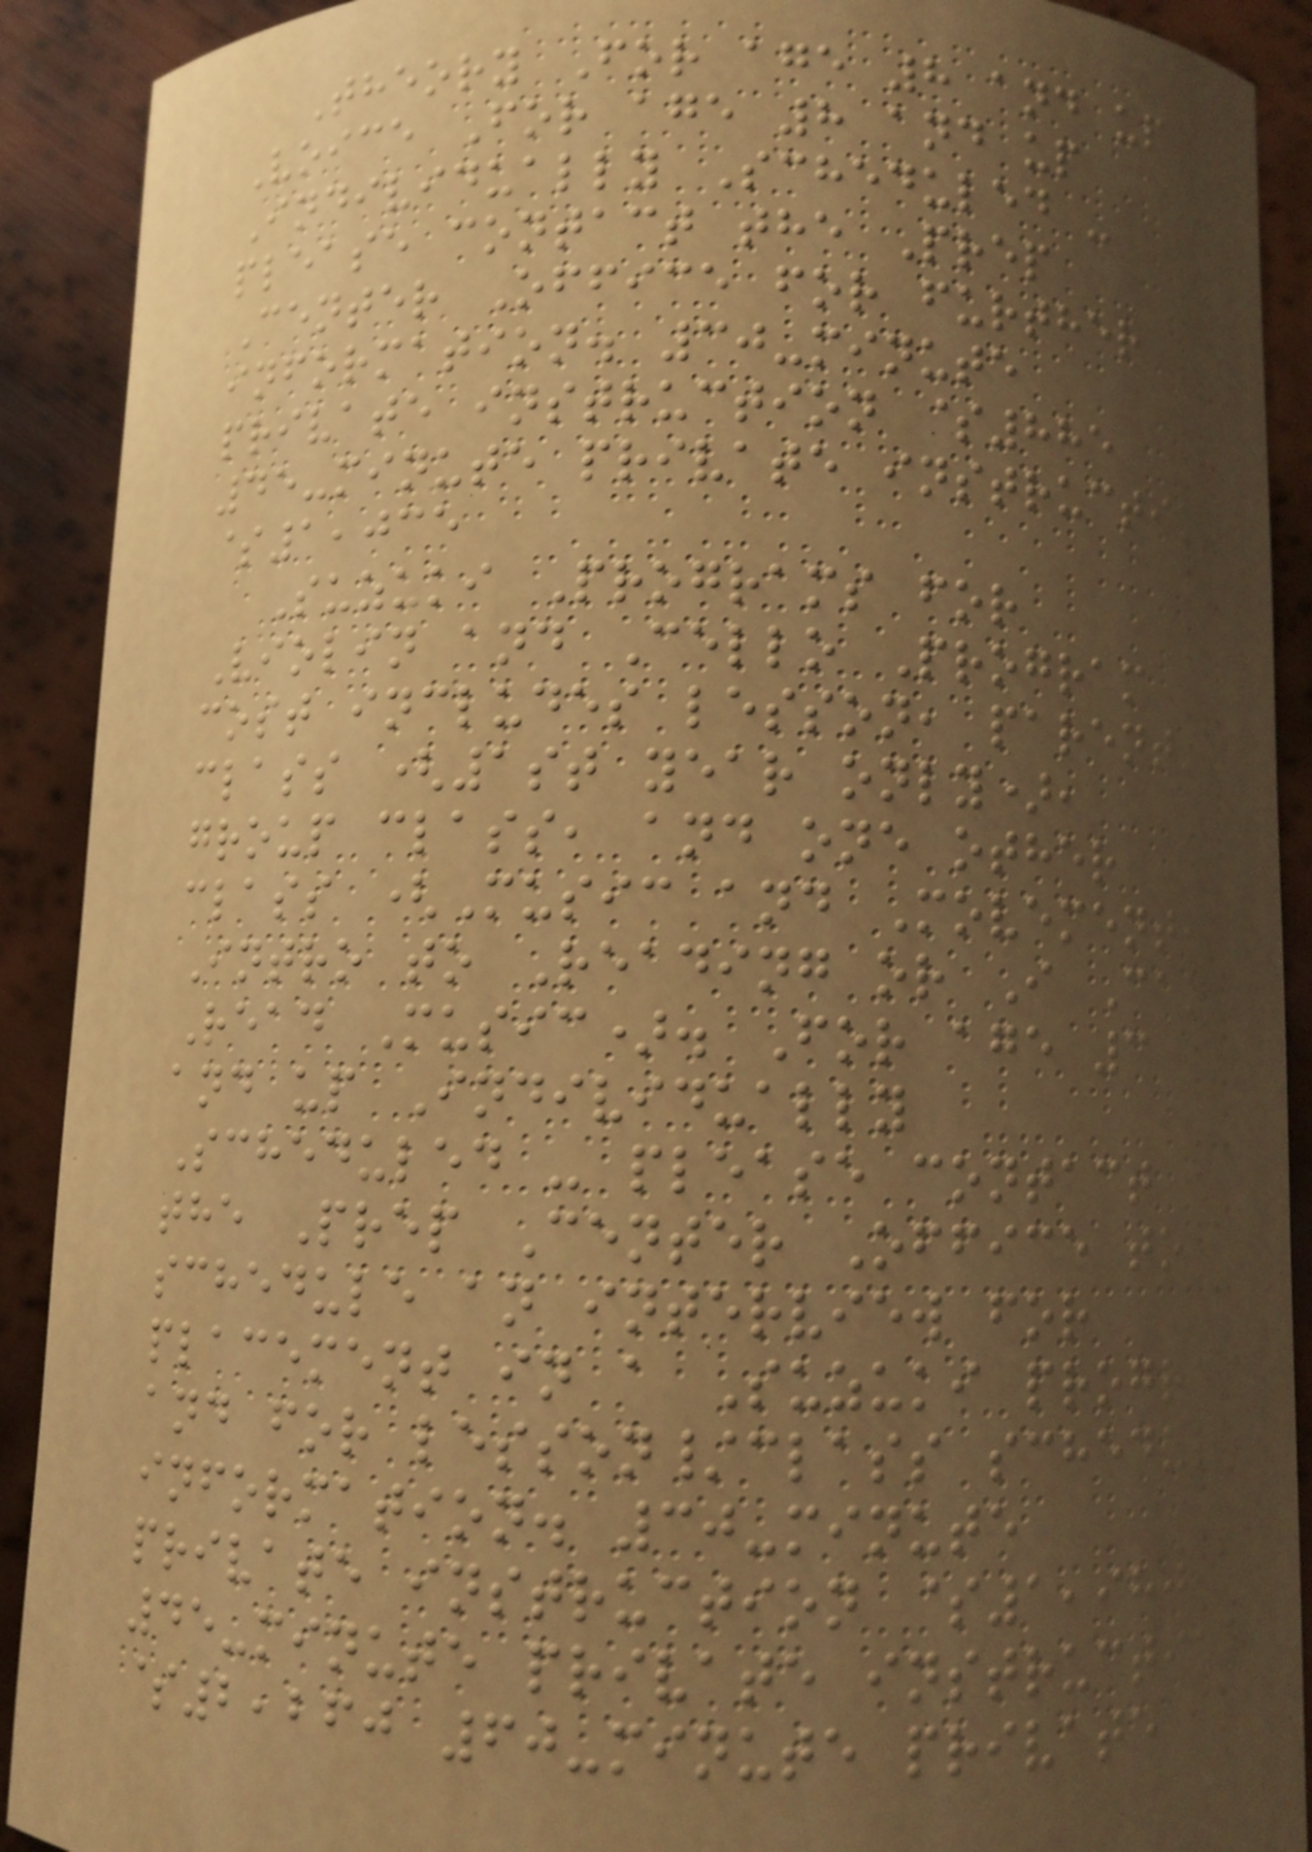Theory For age 8 and up
Voice For age 8 and up
Individually Scheduled -
please contact the Prep
Center Office for further
information. 30-minute
private instruction $885
45-minute private instruction
$1,035
Suzuki Programs for
Violin and Cello Program
cost includes lesson, parent's
class (1st year only),
group class, and one other
class (Music and Movement,
Intro to Reading or I Can
Read Music). For age 3
and up Individually
Scheduled - please contact
the Prep Center Office to
schedule an interview for
placement in a Suzuki program
and for lesson/class schedule
information. 30-minute
private instruction $1,980
45-minute private instruction
$2,260 60-minute private
